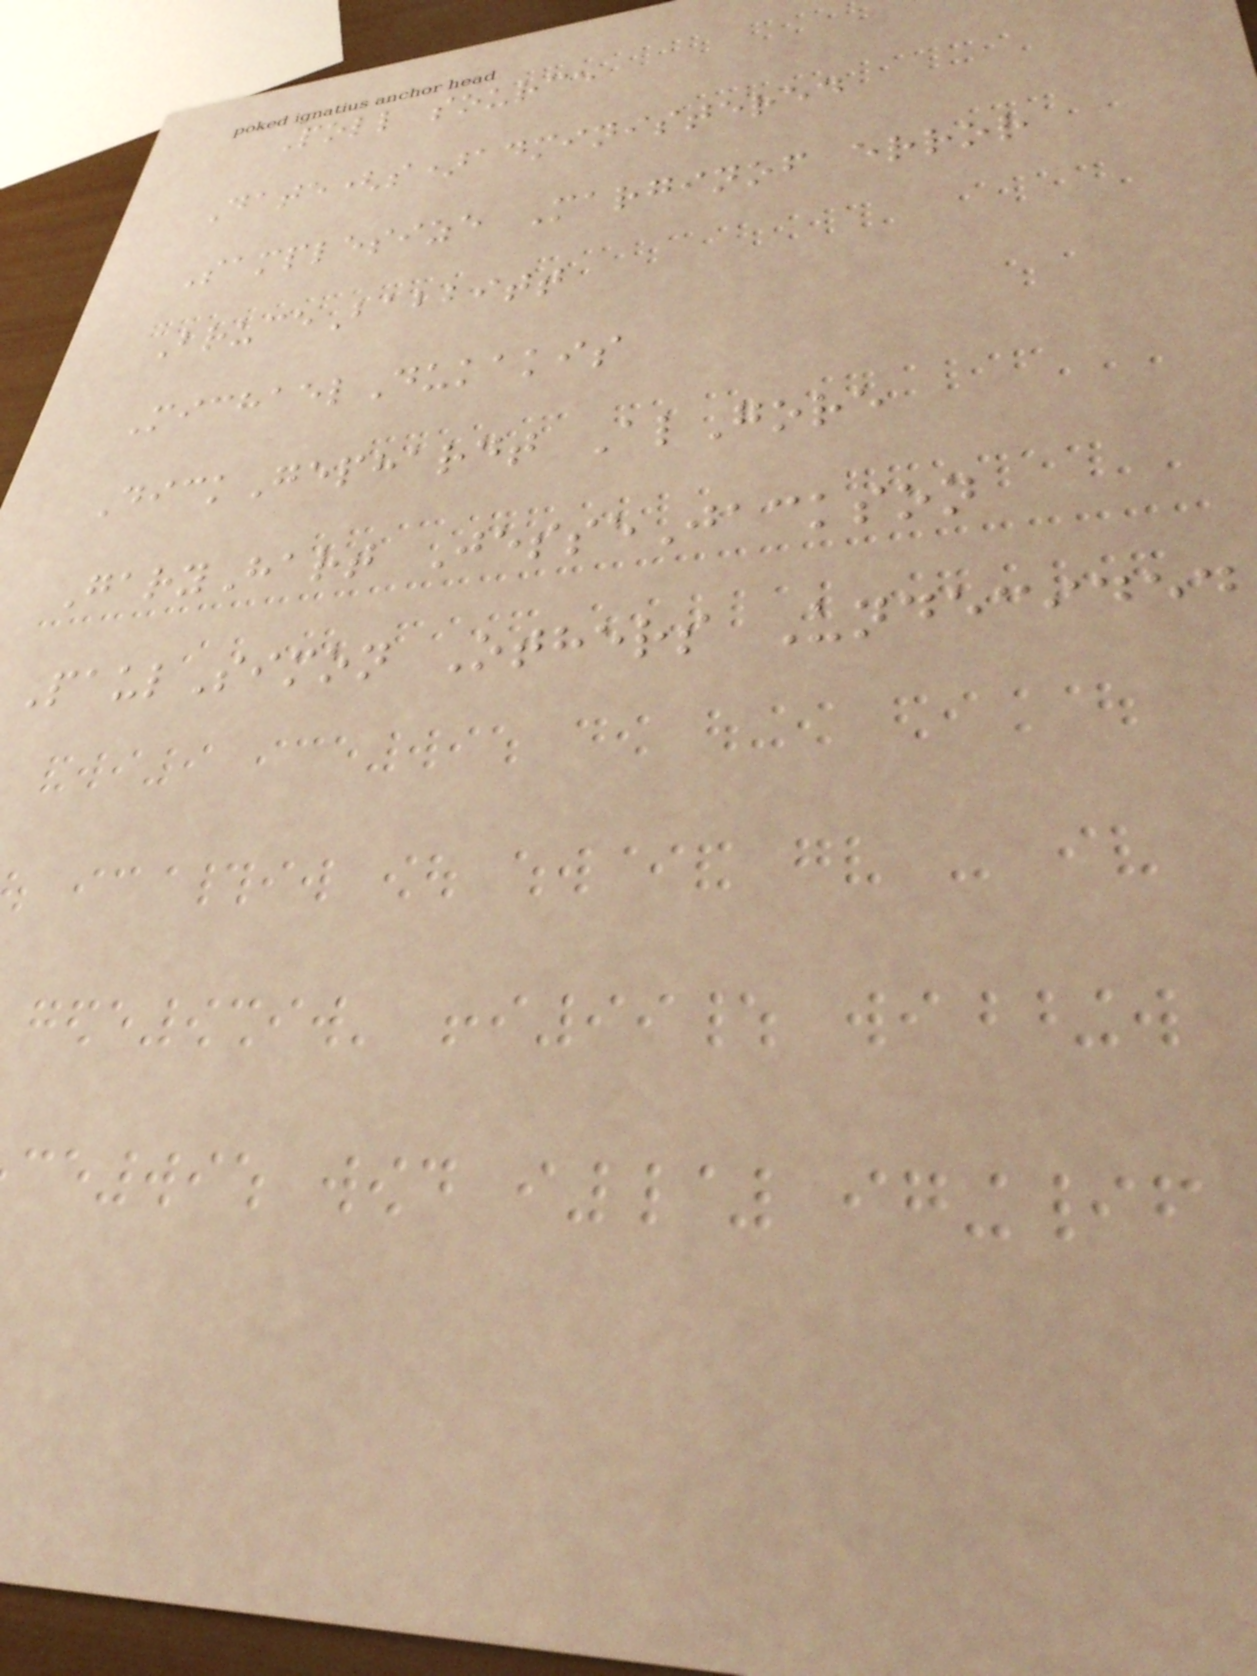Poll source
Date(s)administered
Samplesize Marginof error
BruceBabbitt
MichaelDukakis
DickGephardt AlGore
GaryHart JesseJackson
PaulSimon Others Undecided
